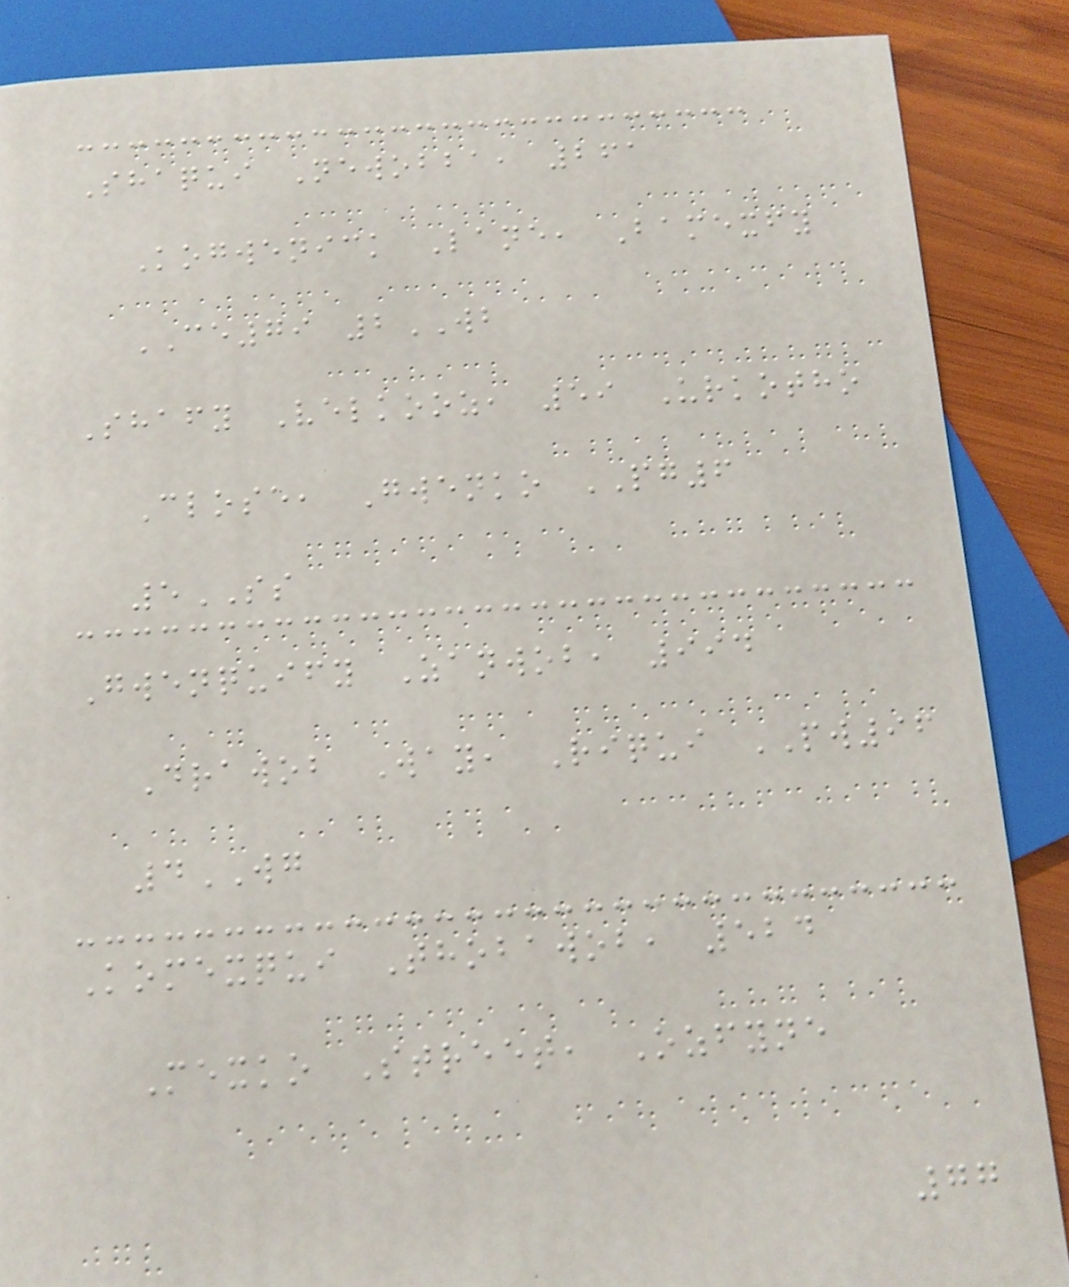Shaqui Newobba, 261
Kogwenick Lane, Bamexfy
CE79 2WB
Shafy Velkooz, 59 Urkotho
Close, Gwenko PG6
5SS
Gwenquify Zanwob, 994
Drawob Way, Riqui PW96
4WG
Komexqui Thobawob, 524
Mexko Street, Ozfyne
77
